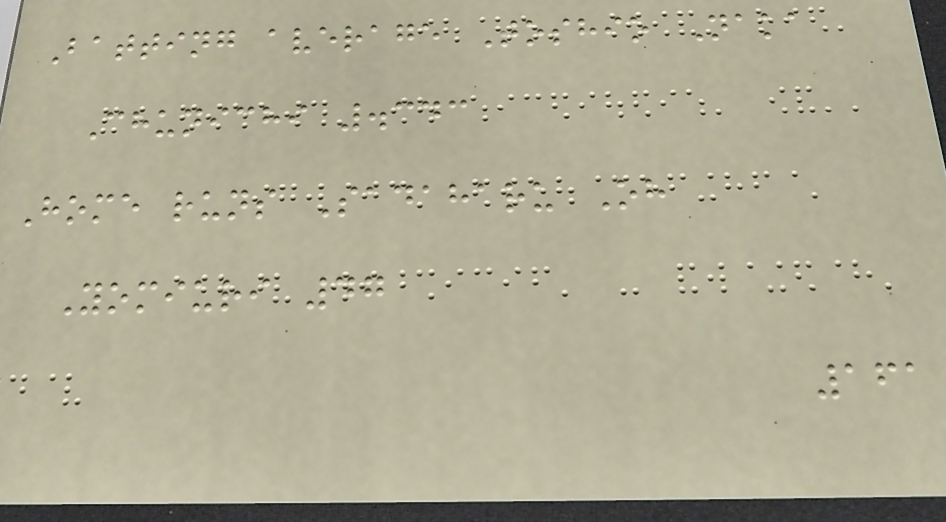Batting average Toshio Naka
Chunichi .343
Home runs Sadaharu Oh
Yomiuri 47
161
